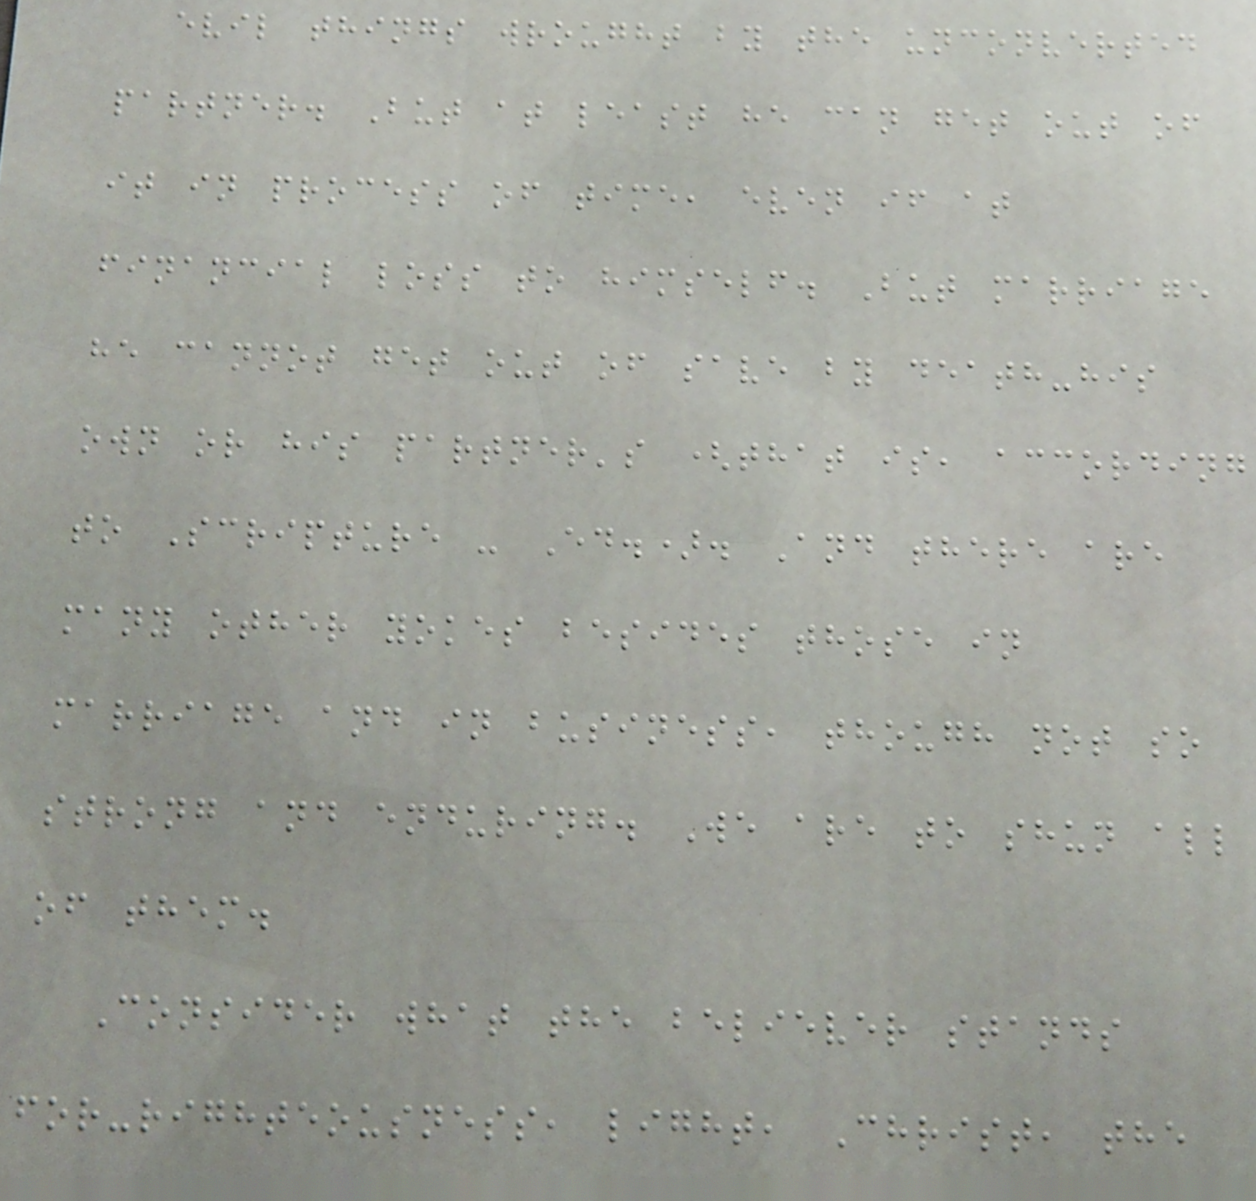evil things wrought by the unconverted
partner. But at least he can get out of
it in process of time, even if at
financial loss to himself. But marriage
he cannot get out of save by death-his
own or his partner's (that is, according
to Scripture - Ed.). And there are
many other yokes besides those in
marriage and in business, though not so
strong and enduring. We are to shun all
of them.
Consider what the believer stands
for-righteousness, light, Christ, the
